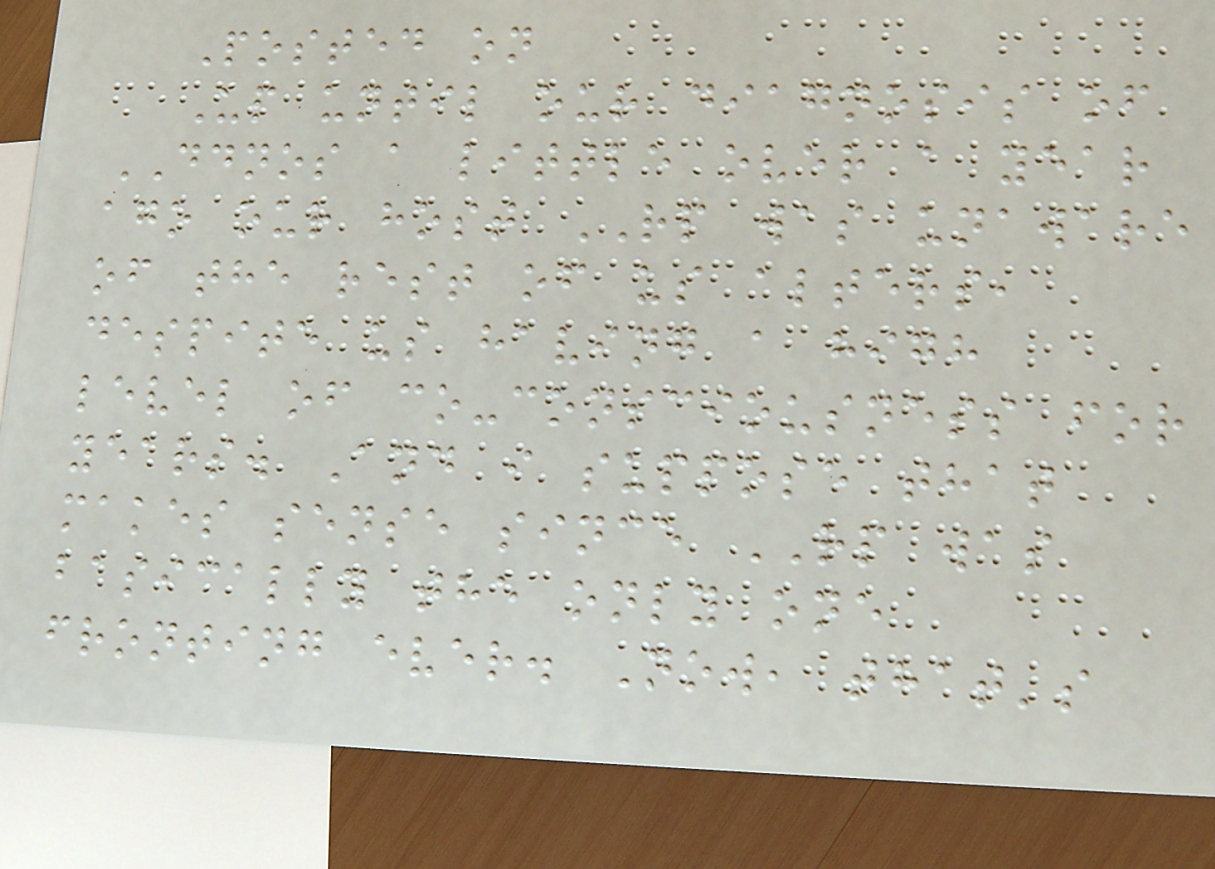Posted on
Up until our diagnosis of
DDNOS a little over a year
ago our host RP was unaware
of the rest of us alters,
despite us having a high
level of co-consciousness for
years. And i suppose that
makes sense since RP was
basically the only one
fronting ever. Now, that's
